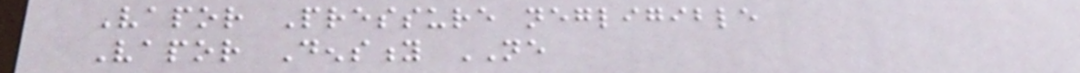Vapor Pressure negligible
Vapor Density NE
